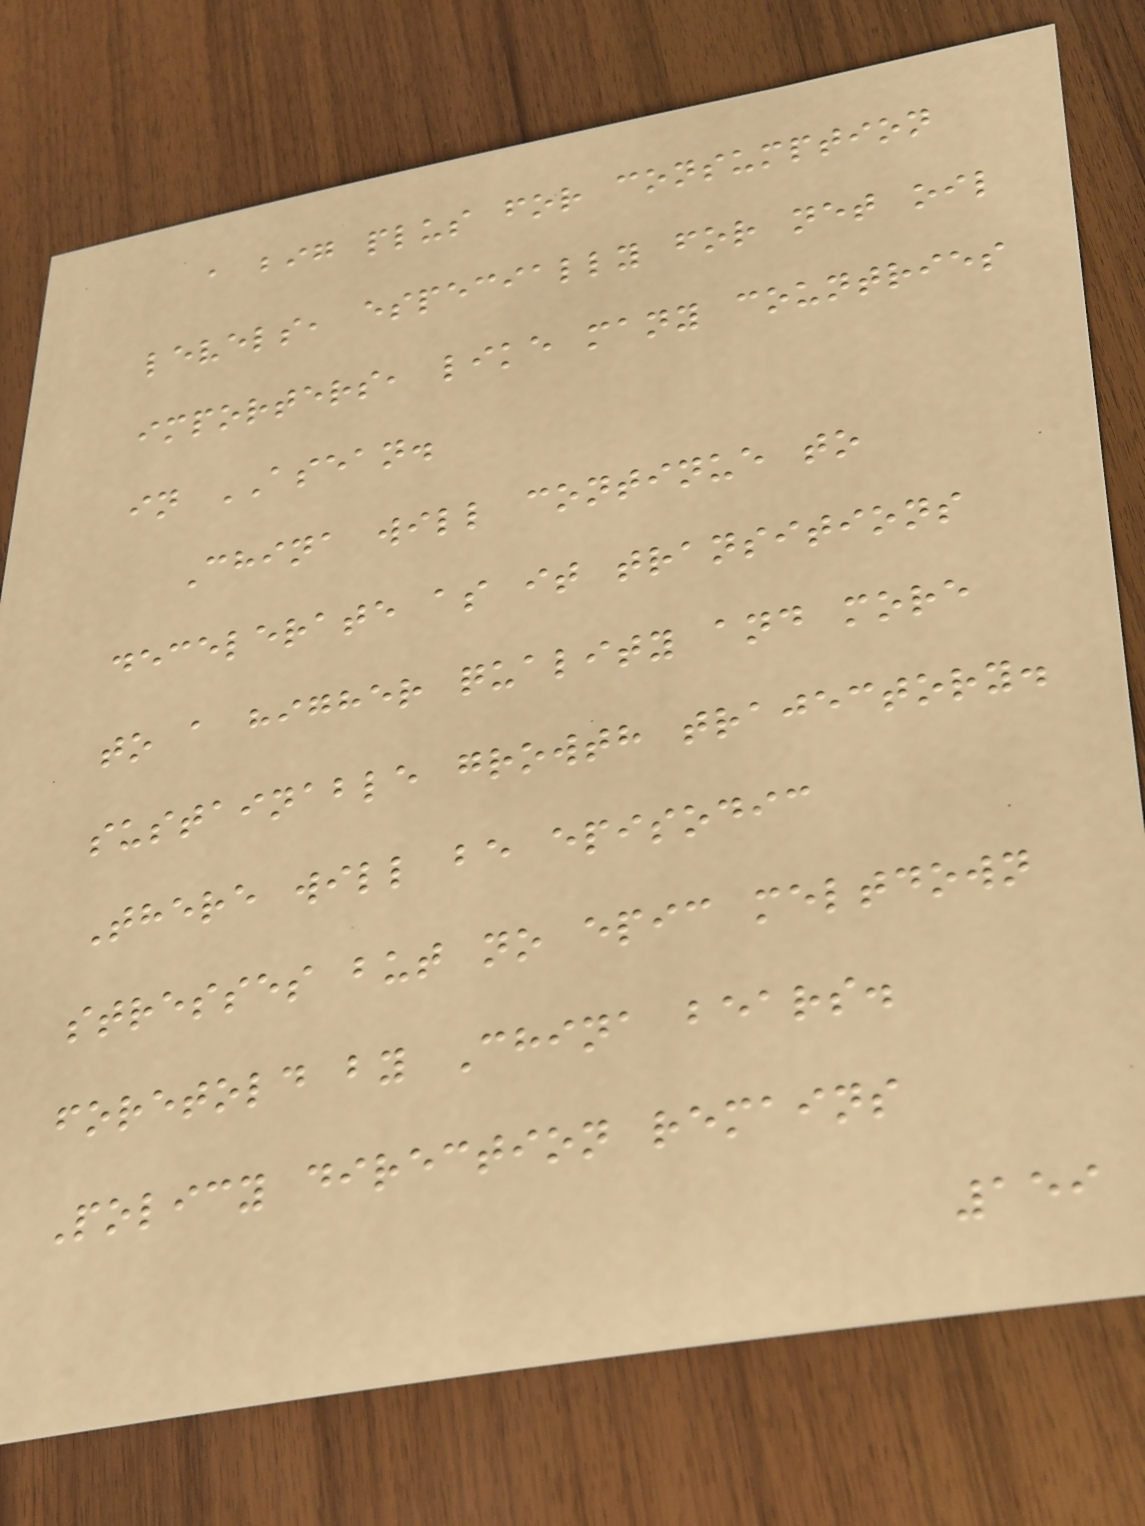a big plus for consumption
levels, especially for net oil
importers, like many countries
in ASEAN.
China will continue to
decelerate as it transitions
to a higher quality and more
sustainable growth trajectory.
There will be episodic
stresses but no epic meltdown
foretold by China bears.
Policy direction remains
159
